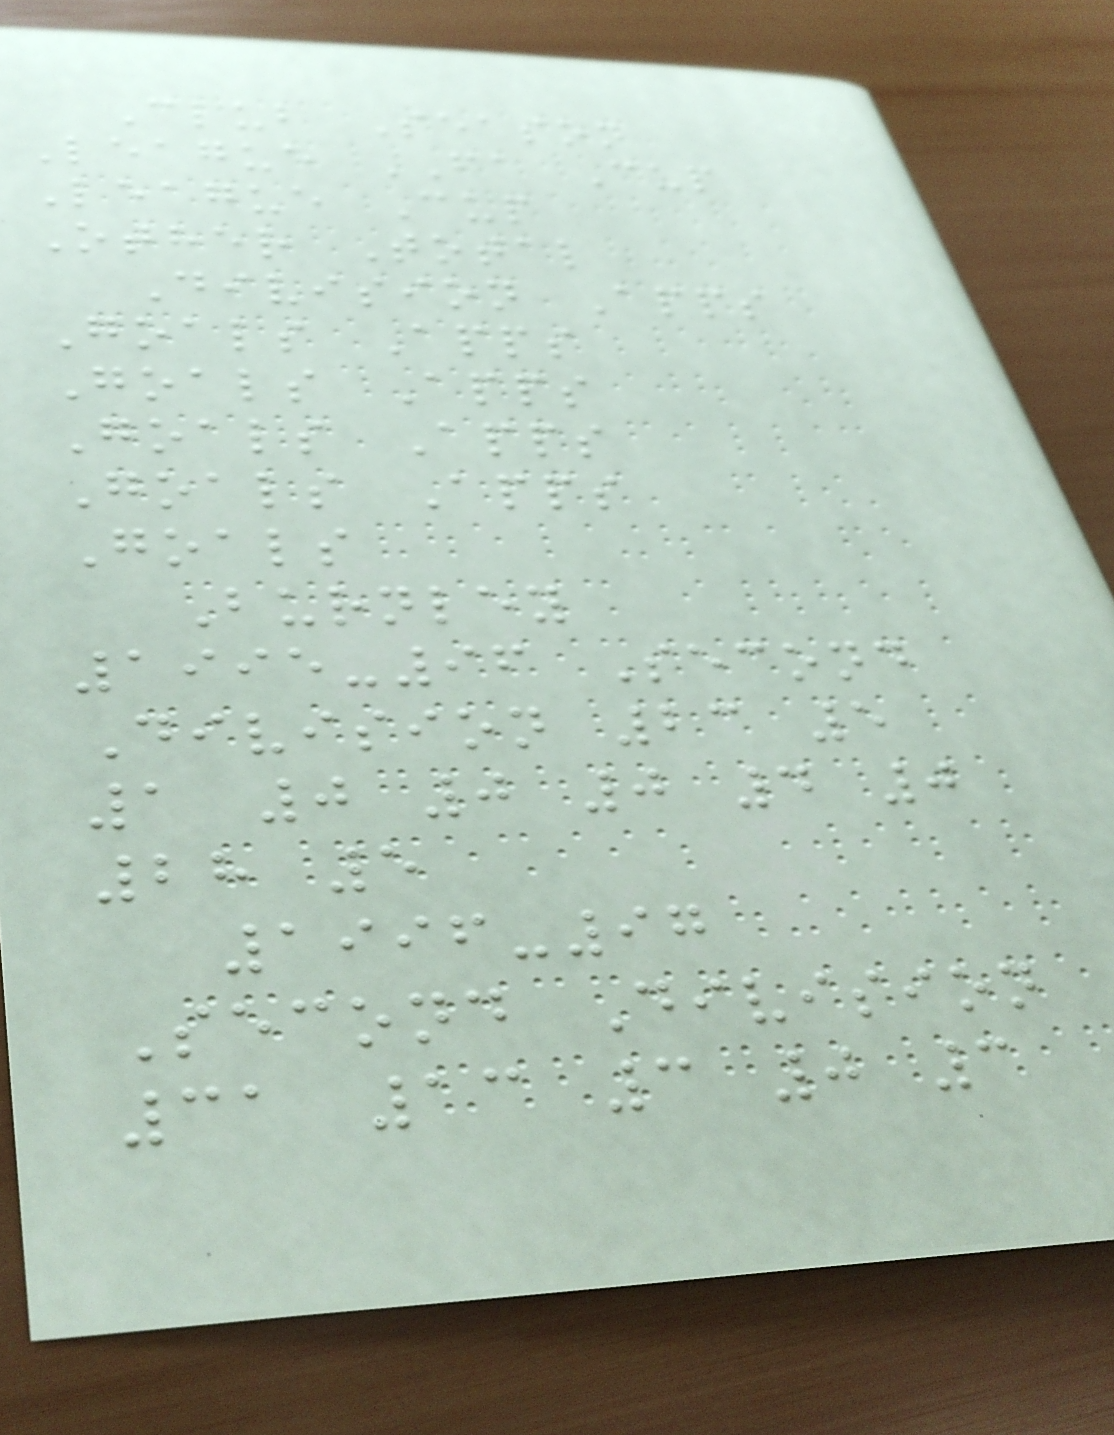Club Season
League FA Cup
League Cup
Other Total
Division Apps
Goals Apps
Goals Apps
Goals Apps
Goals Apps
Goals
Burnley
1995-96 Second
Division 23 5
1 0 0 0 4 0
28 5
1996-97
Second Division
31 13 3 0 3
